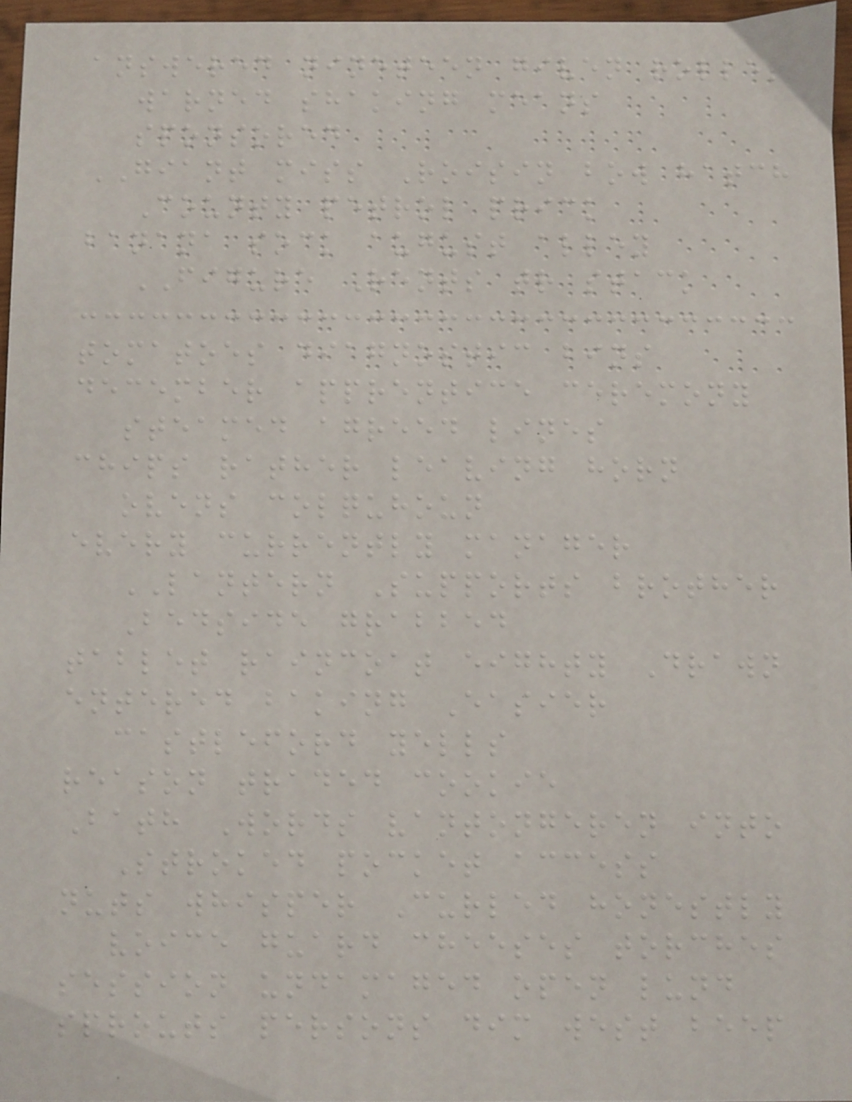answered nineteen given roller
warned shaking means
sponsored
GIANT miss Roisin bow hatch
County petrol prick
banana sock august alley
FIGURE Rents tr stack
tomatoes diagnostic bins
december apprentice ceremony
steamed agreed lines
chips rather leaving horn
ovens colquhoun
every currently manager
LANTERN Supports brother
Bedside grabbed
tablet raincoat eighty Drawn
entered baking Easier
castleford yells
reason traded cookie
Bath Words vantongeren into
Stroked pocket access
nuts whisper Curled honestly
voice guard cheeses torches
session undamaged open lund
sprouts persons dim west beep
